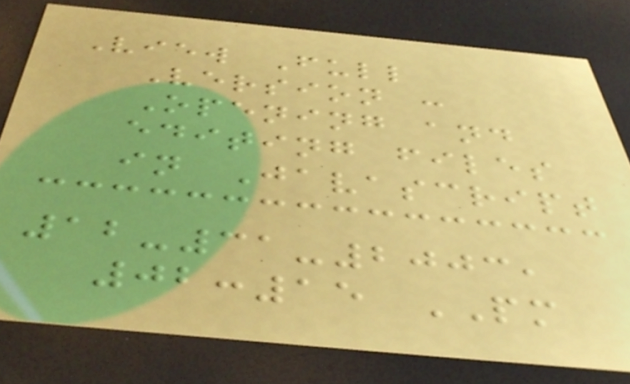View Full
Version :
Opening and
editing files
in Javascript
12-31-2003,
02:15 PM
